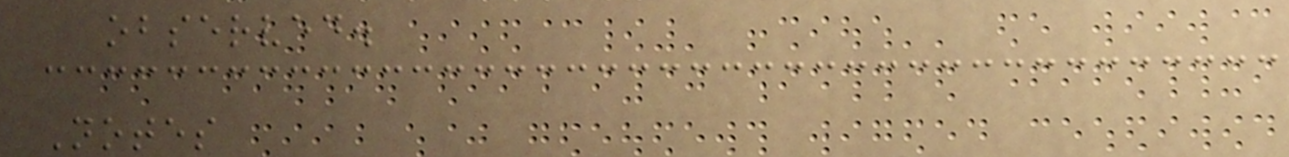observed.
Notes
